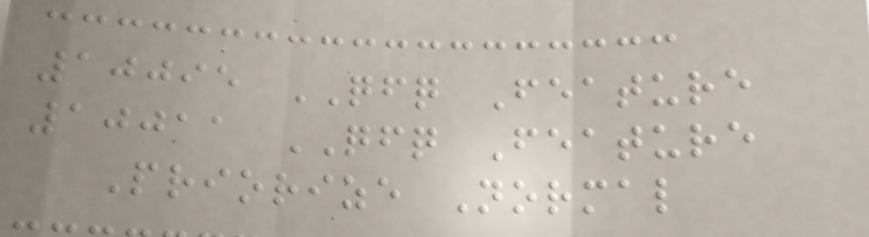10095 QFQ Feature
10011 QFQ Feature
Priorize Normal
